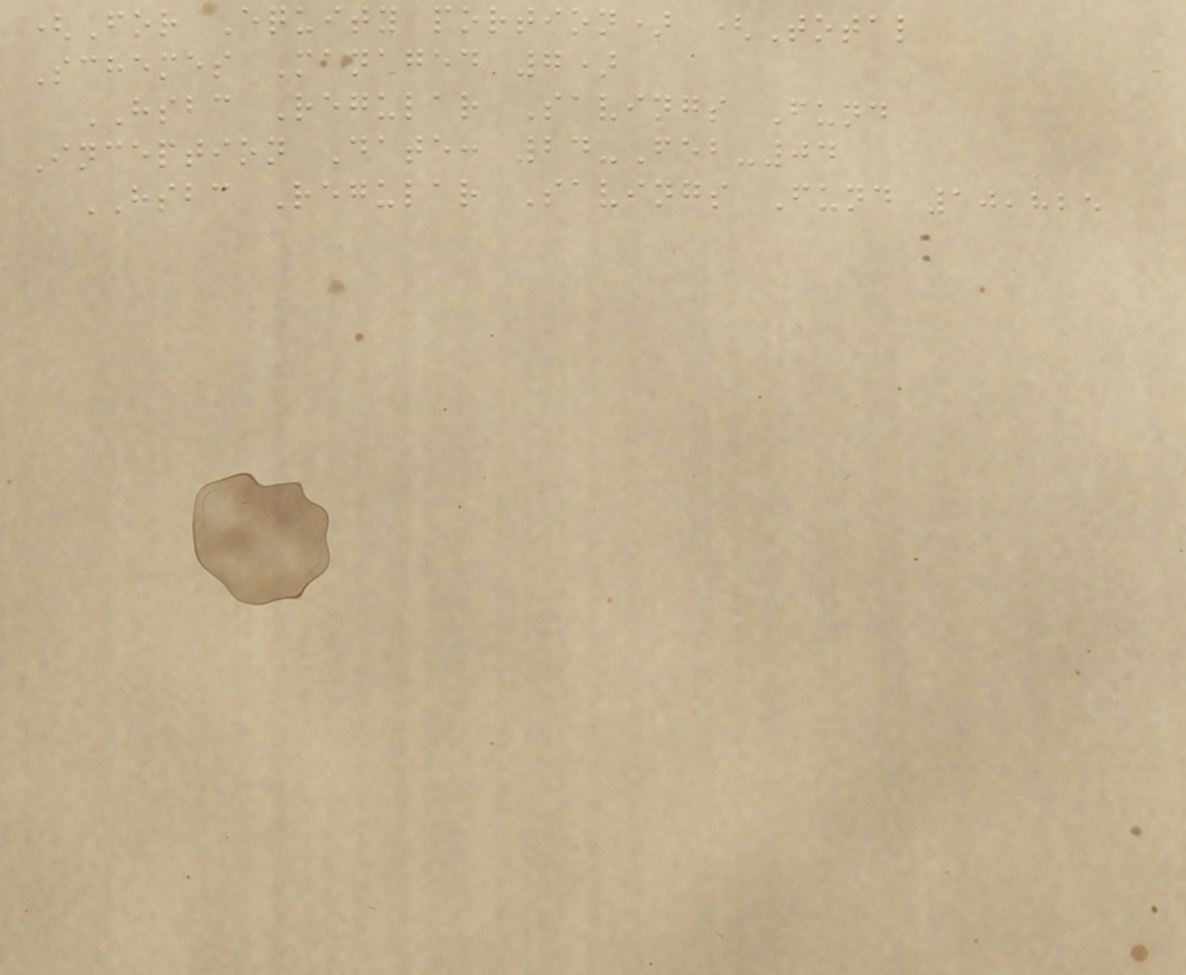(For Equity portion) (Total
Schemes Managed 7)
HSBC Regular Savings Fund
Inception Date: 24-Feb-04
HSBC Regular Savings Fund 10,825
